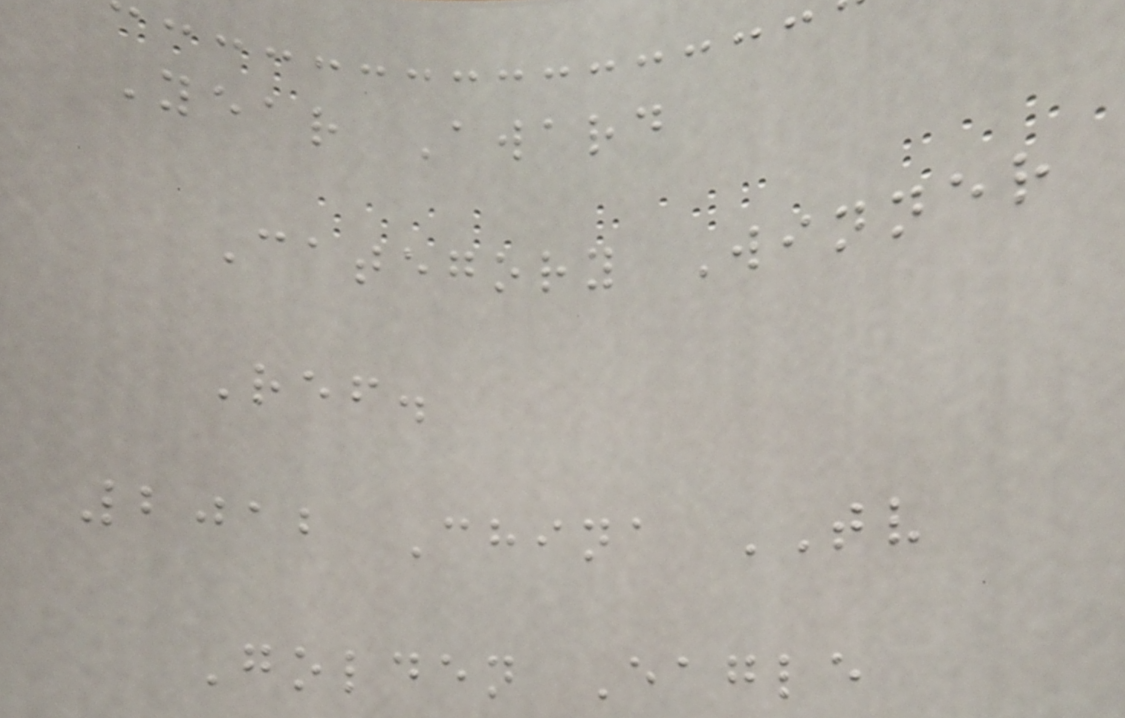Year Award
Category Winner
Ref.
2012 China TV
Golden Eagle
